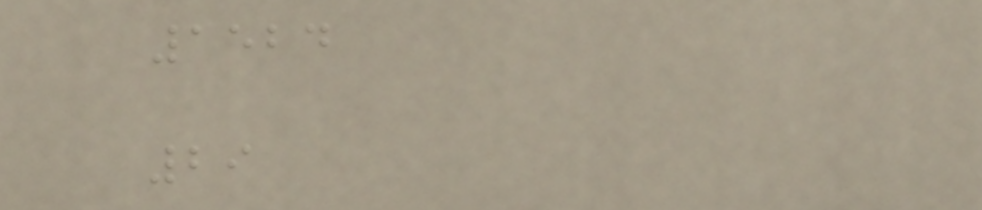1524
29
